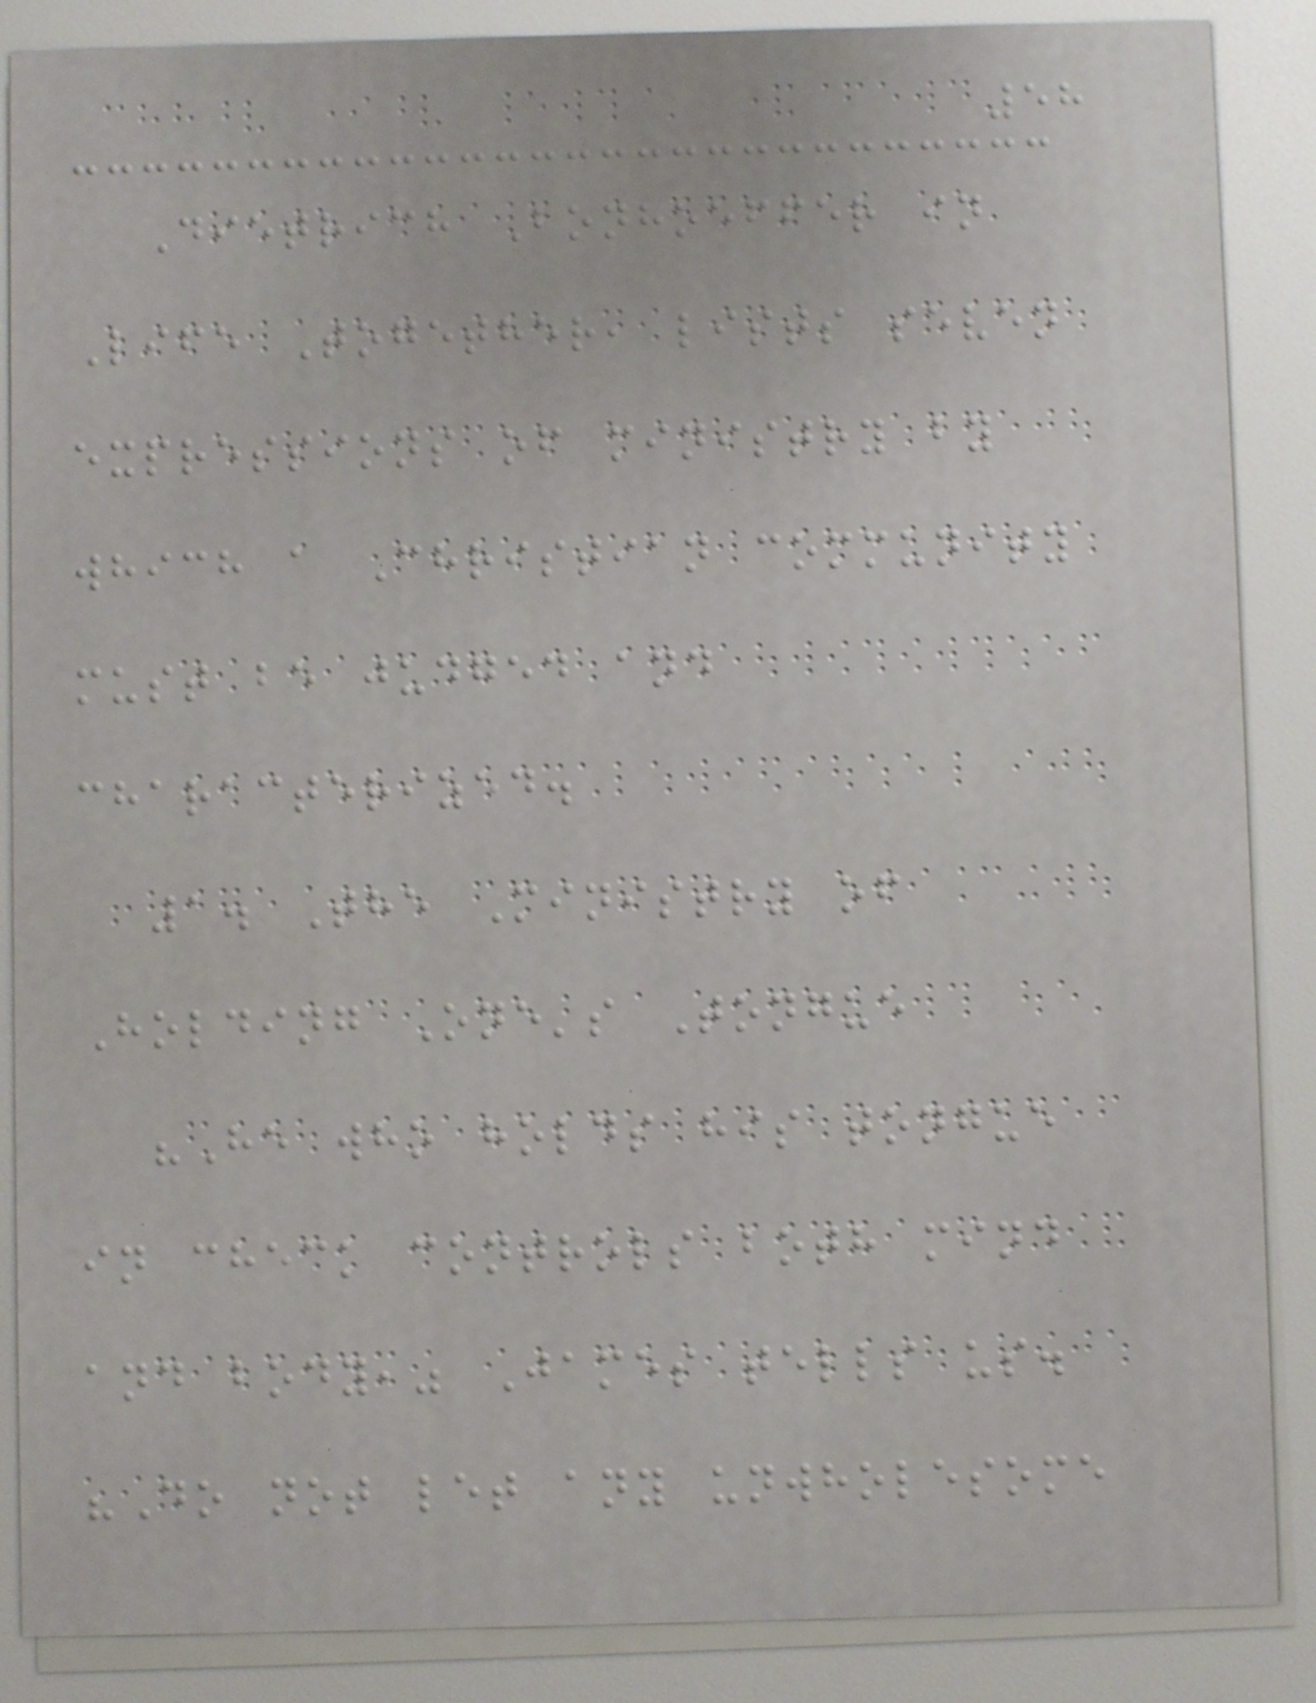58
Dietrich Bonhoeffer in
Life Together, lists seven
expressions of ministry by
which a Christian community
must be judged and
characterized.
1. The Ministry of
Holding One's Tongue
"He who holds his tongue
in check controls both mind
and body," James tells us.
"Do not let any unwholesome
